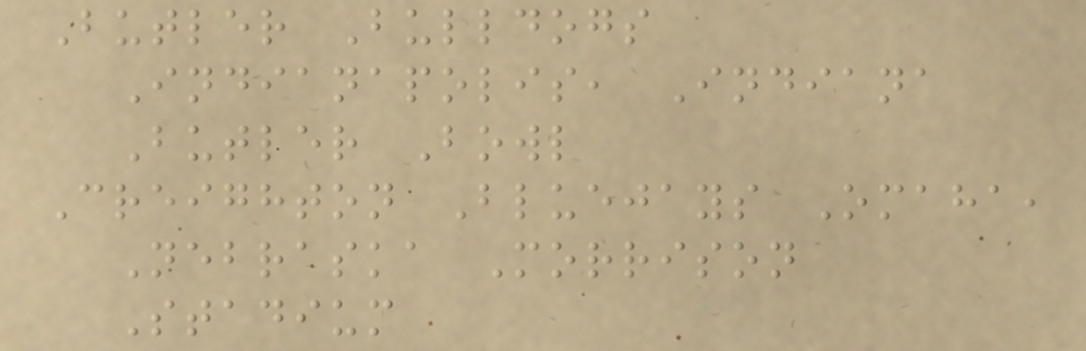Butler Bulldogs
Indianapolis, Indiana
Butler Bowl
Creighton Bluejays Omaha,
Nebraska Morrison
Stadium
